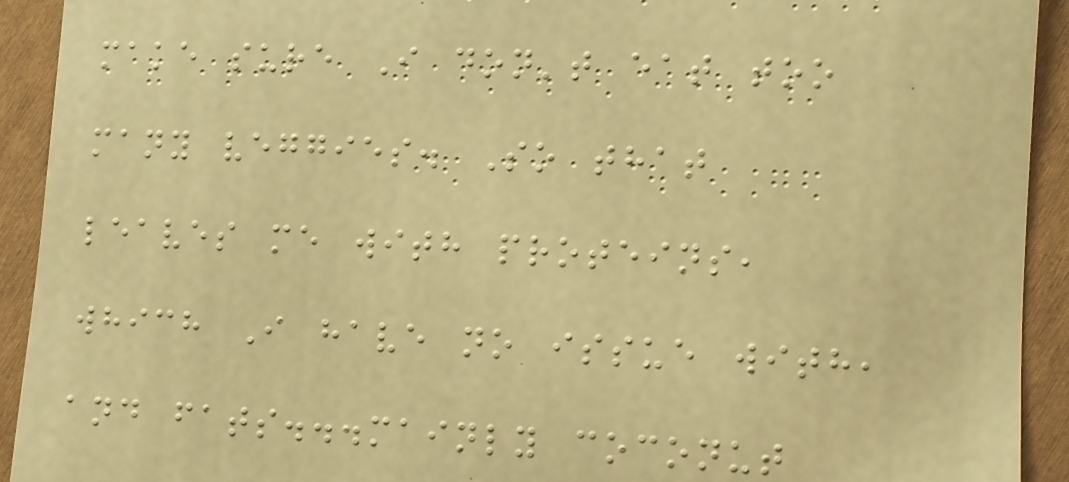make sure I don't eat too
many veggies. So that
leaves me with proteins,
which I have no issue with,
and fats...mainly coconut
